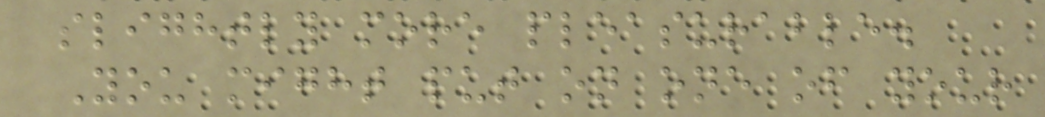slightly more pleasurable.
You might put on one of your
